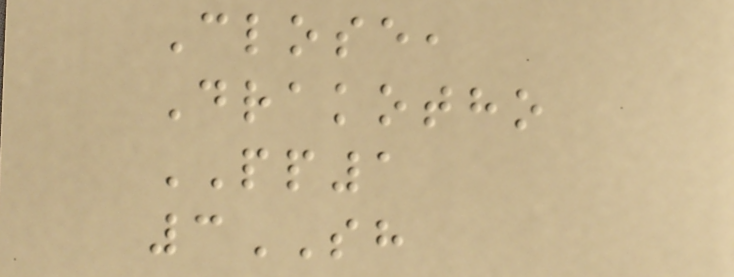Close,
Drakotho
PP1
3SH
